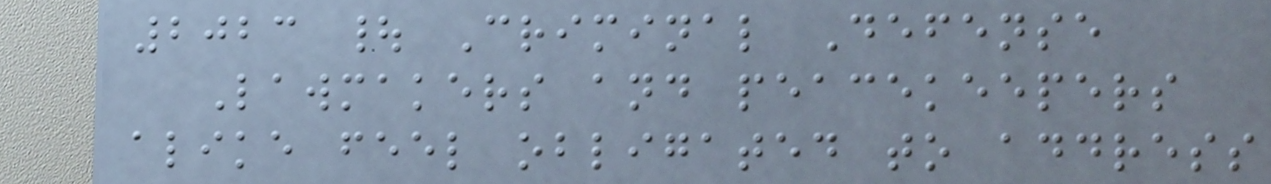2023 | Criminal Defense
Lawmakers and peacekeepers
alike feel obligated to address
